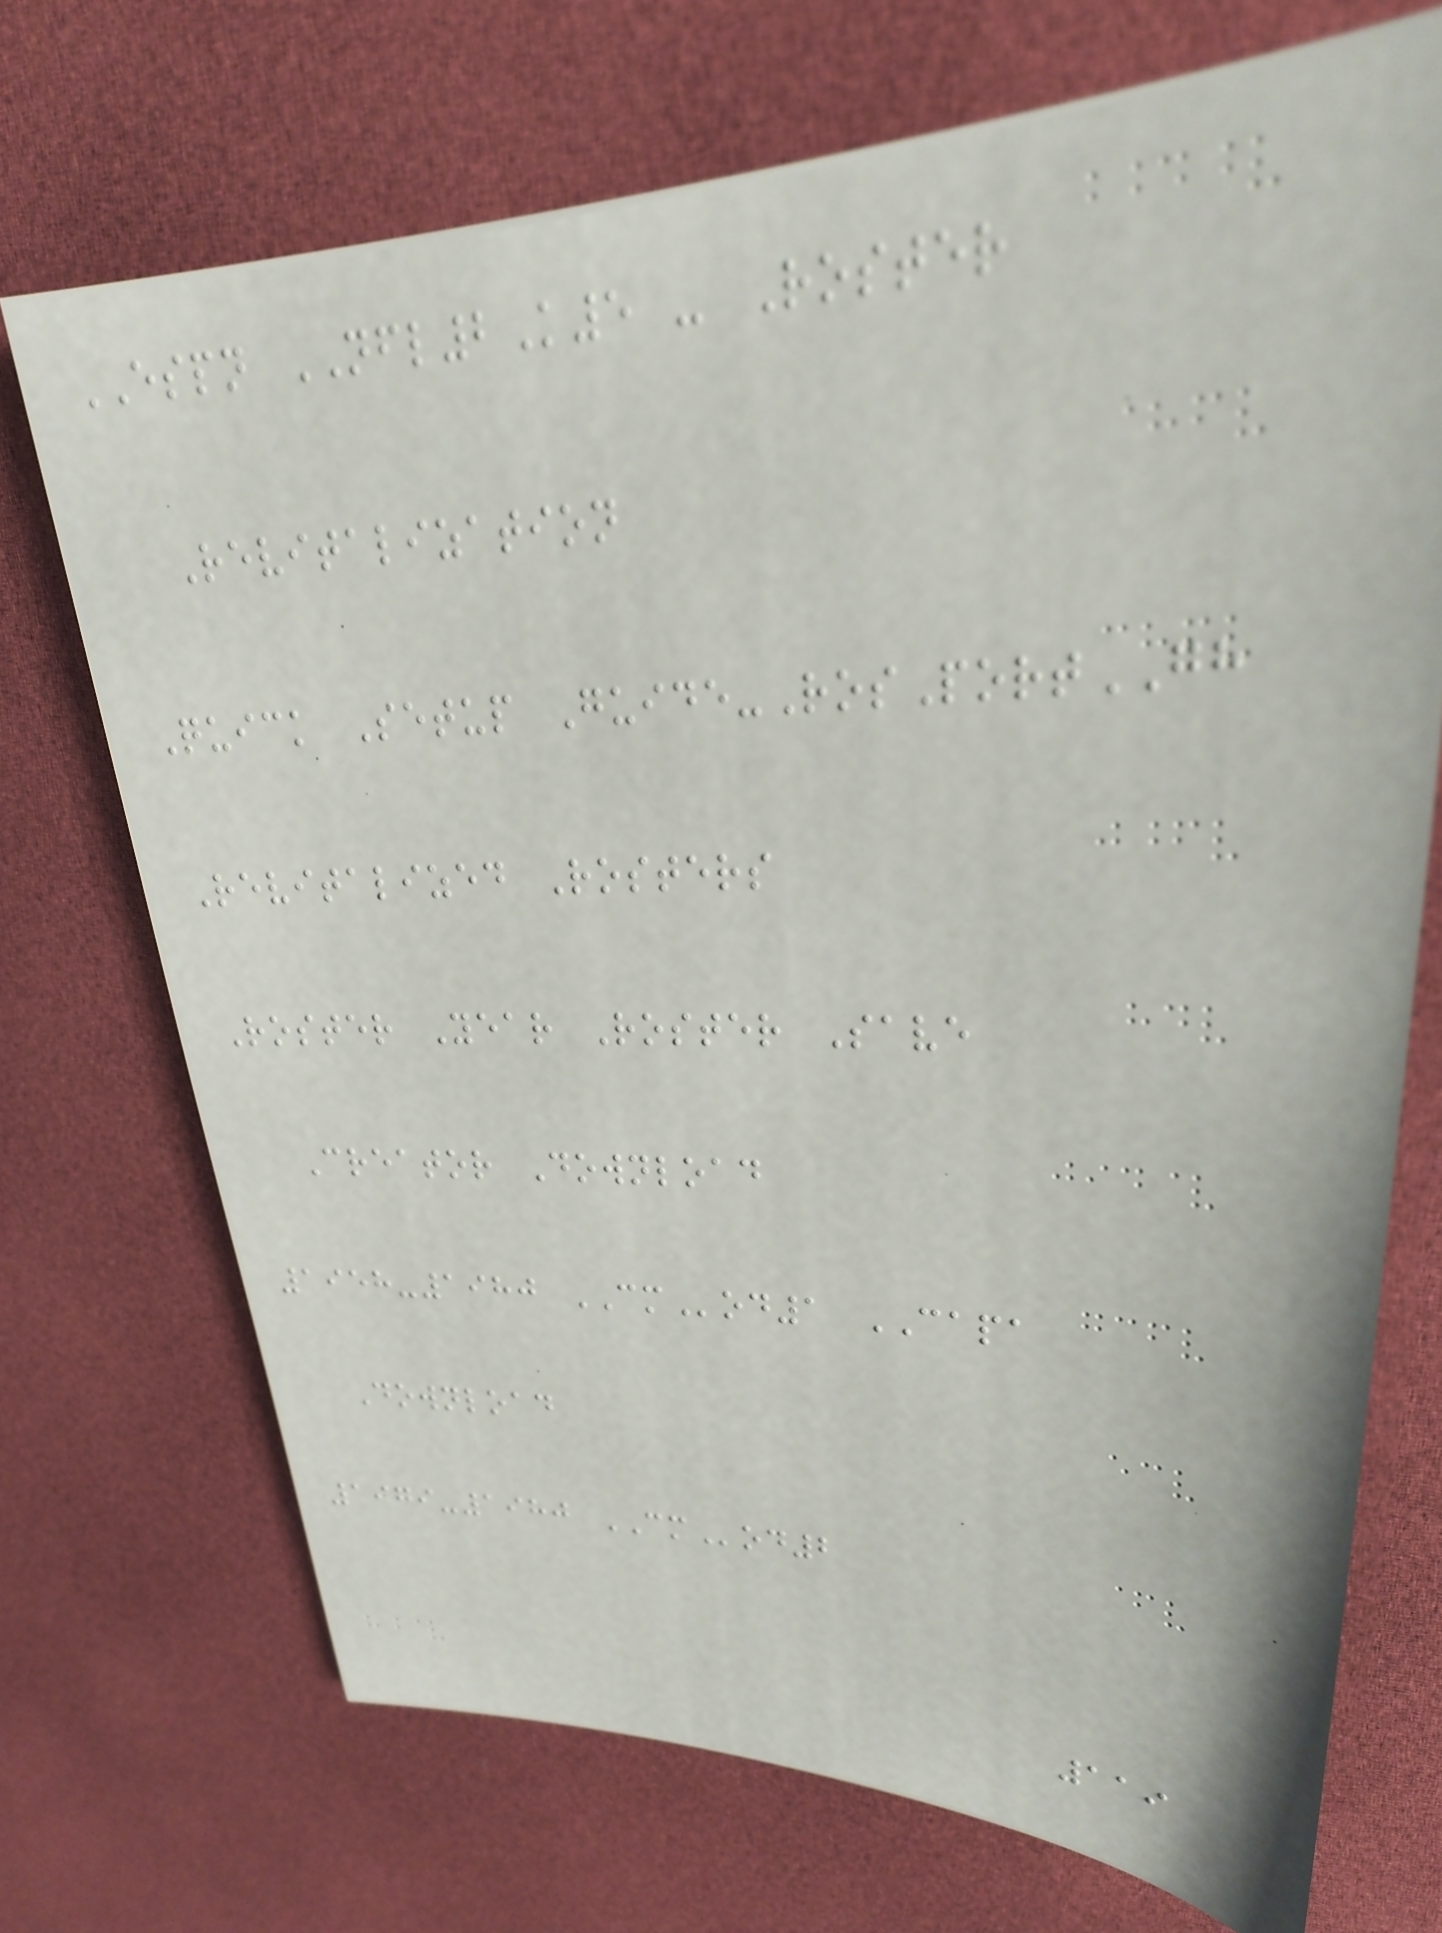ESPN NFL2K5 - Roster
Revitalization
Quick Setup Guide-RosPortGH
Revitalized Rosters
Roster Year Roster Save
Creator Download
1958-1980 CMod1 CAPA
Download
1979-1980 CMod2
119
